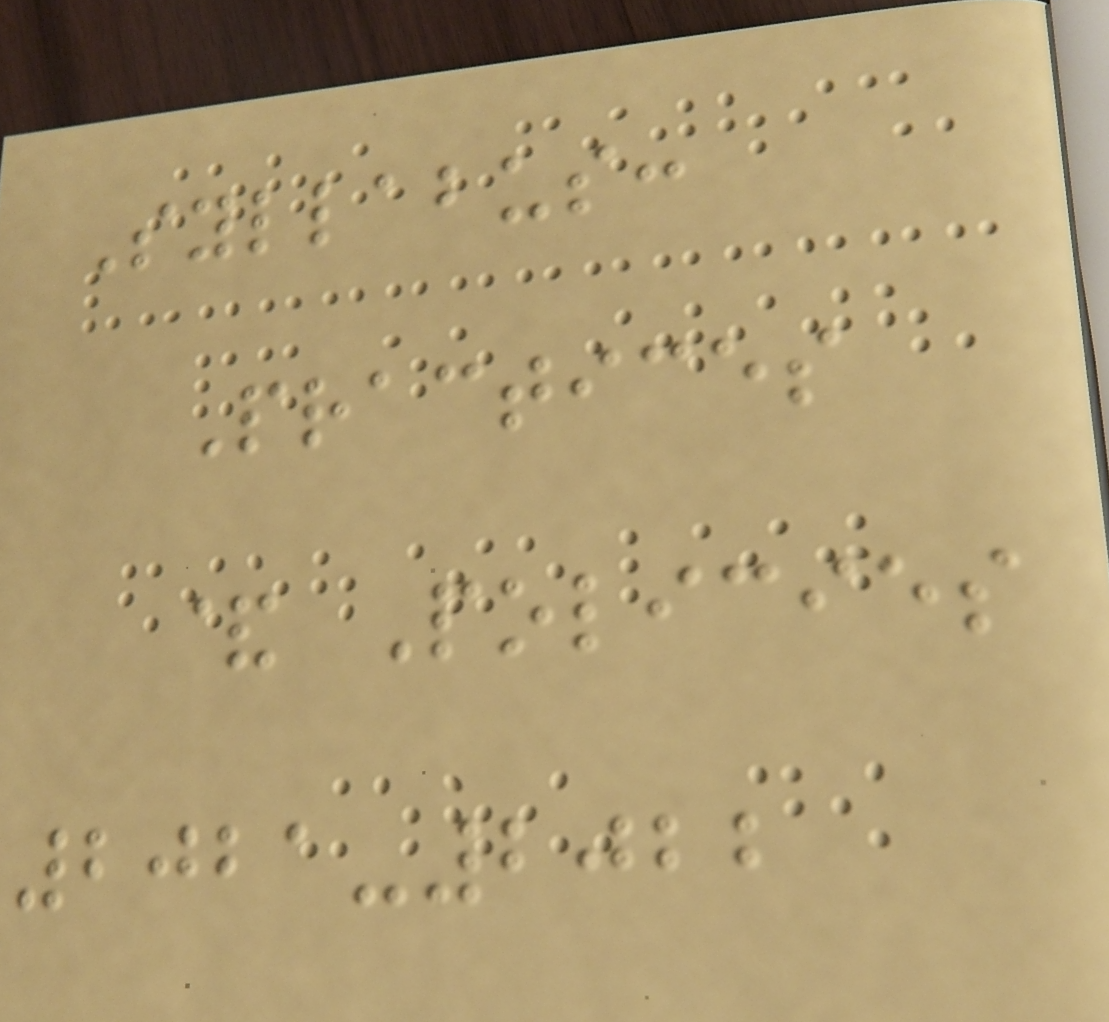Syllabus:
Practices
& Policies
2021-2022
